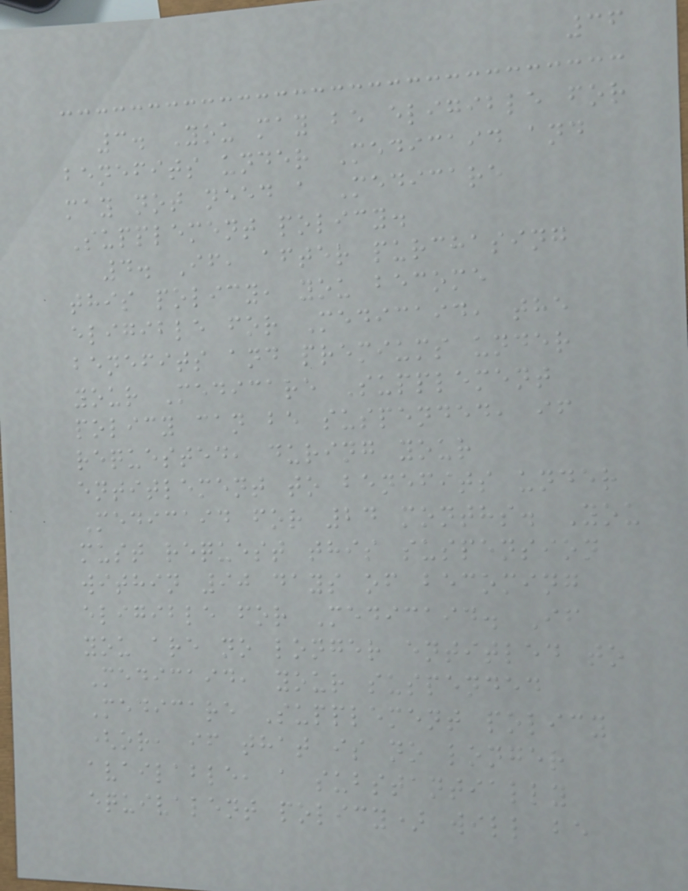36
3. You may be eligible for
benefits under Medicaid and
may not need a Medicare
Supplement policy.
4. If, after purchasing
this policy, you become
eligible for Medicaid, the
benefits and premiums under
your Medicare Supplement
policy can be suspended, if
requested, during your
entitlement to benefits under
Medicaid for 24 months. You
must request this suspension
within 90 days of becoming
eligible for Medicaid. If
you are no longer entitled to
Medicaid, your suspended
Medicare Supplement policy
(or, if that is no longer
available, a substantially
equivalent policy) will be
